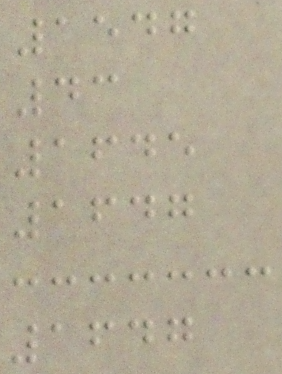1547
43
1645
1647
1647
